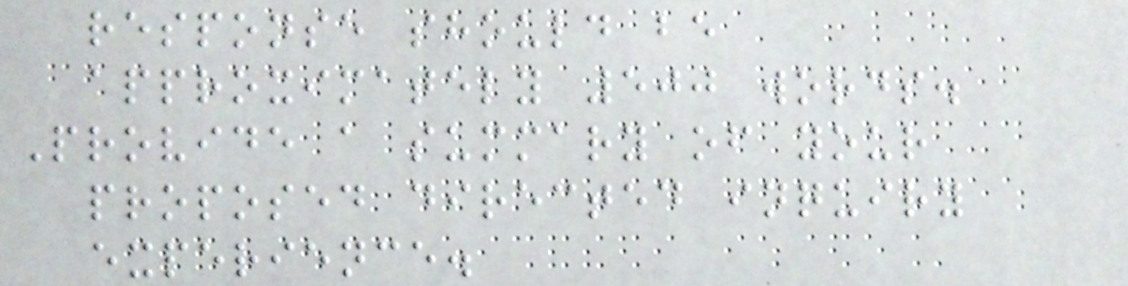response should be
approximately 500 words.
Provide a summary of your
proposed directed inquiry
experience.
